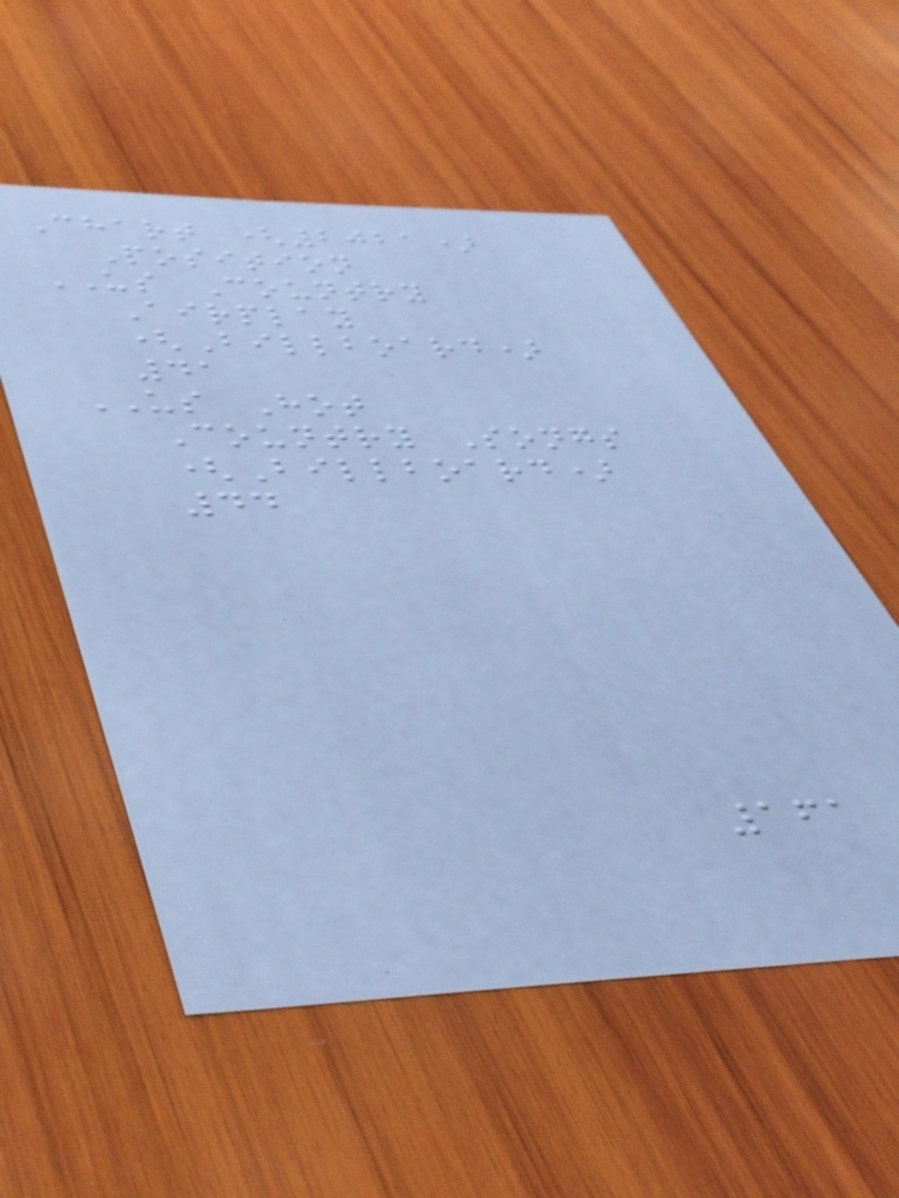Chart (2021)
Position
US Country
Airplay
(Billboard)
41
US Hot
Country Songs
(Billboard)
44
161
